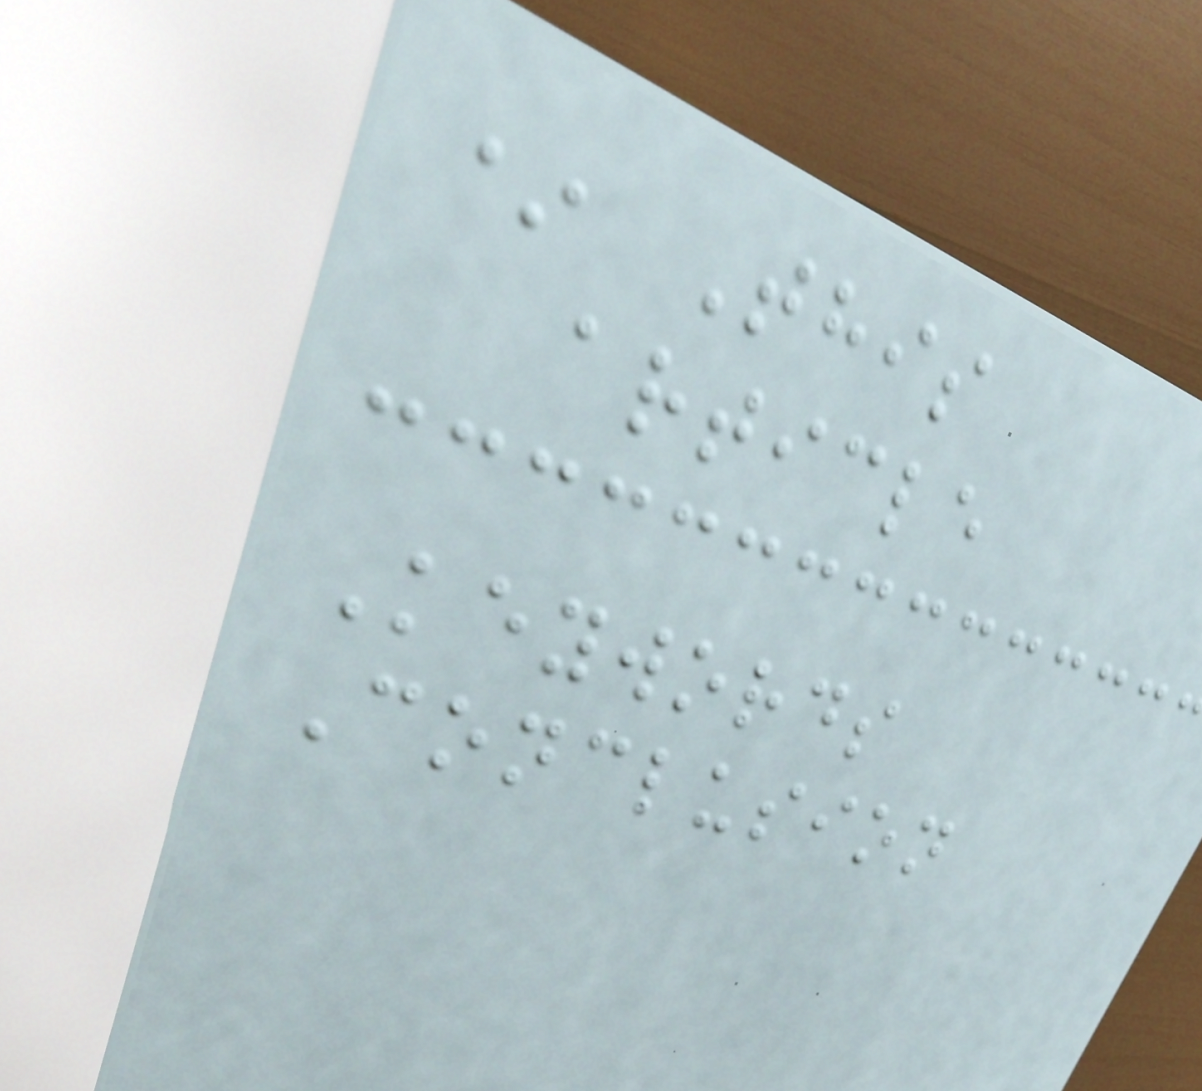* This
article
Keywords
Conclusion
